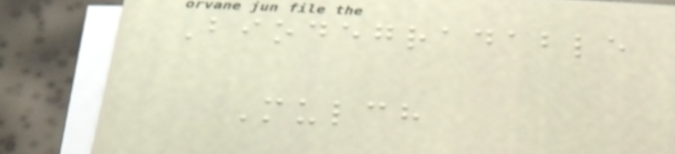Biodegradable
Mulch
